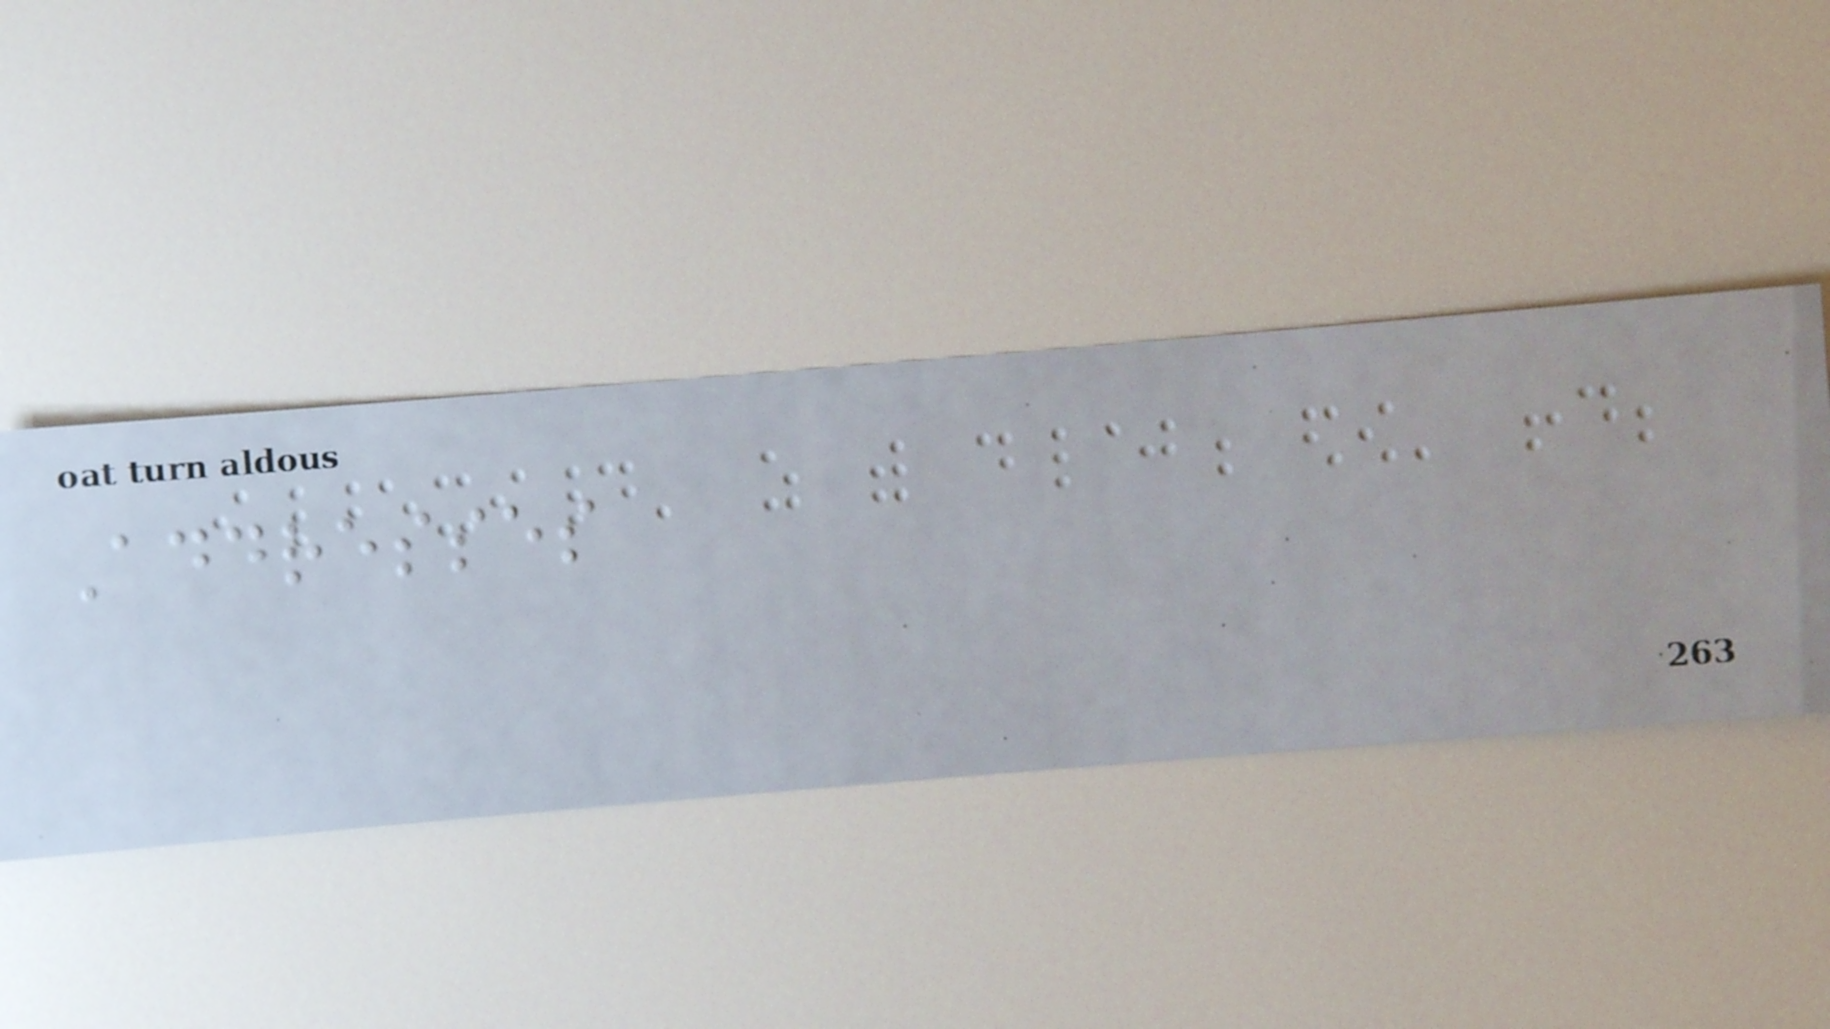Addresses
